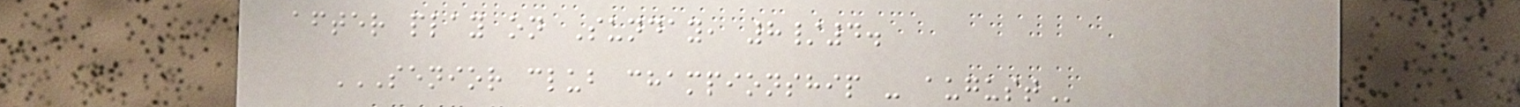after play on Sunday, 8/4.
SENIOR CLUB CHAMPIONSHIP - AUGUST
